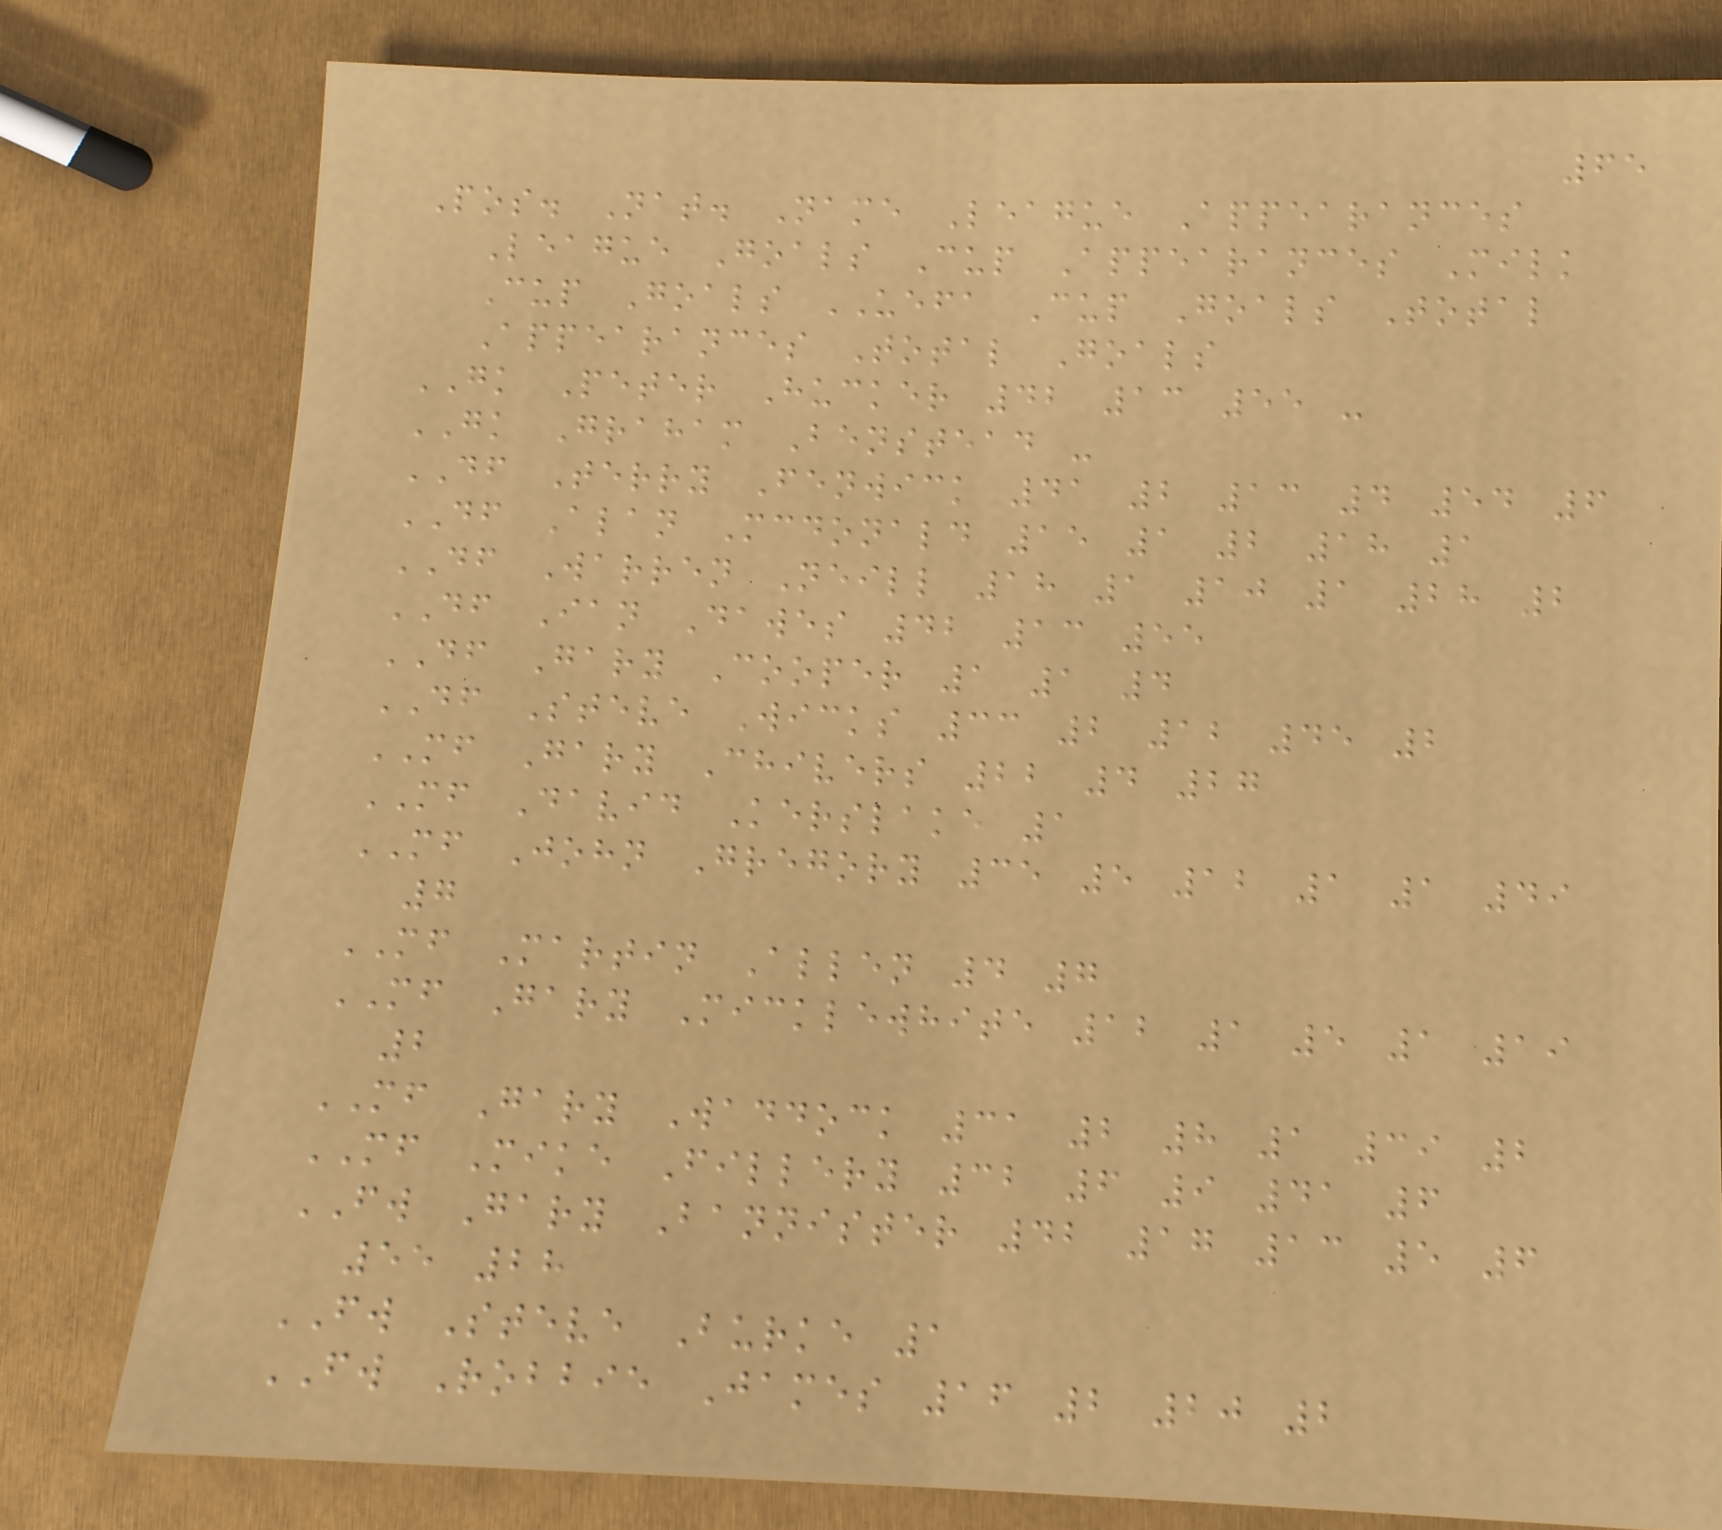65
Pos. Nat. Name League Appearances
League Goals Cup Appearances Milk
Cup Goals UEFA Cup Goals Total
Appearances Total Goals
GK Peter Hucker 42 13 55 -
GK Graham Benstead -
DF Terry Fenwick 41 2 13 4 54 6
DF Alan Mcdonald 15 1 2 18 1
DF Warren Neill 18 1 10 1 28 2
DF Ian Dawes 42 13 55
DF Gary Cooper 1 1 4
DF Steve Wicks 33 2 12 45 2
MF Gary Chivers 22 4 27
MF David Kerslake 1
MF John Gregory 35 5 12 1 1 49
7
MF Martin Allen 4 7
MF Gary Micklewhite 12 1 5 1 19
2
MF Gary Waddock 31 2 8 1 39 2
MF Mike Fillery 32 6 9 41 6
FW Gary Bannister 42 17 13 5 6
55 28
FW Steve Burke 1
FW Robbie James 16 2 20 2
